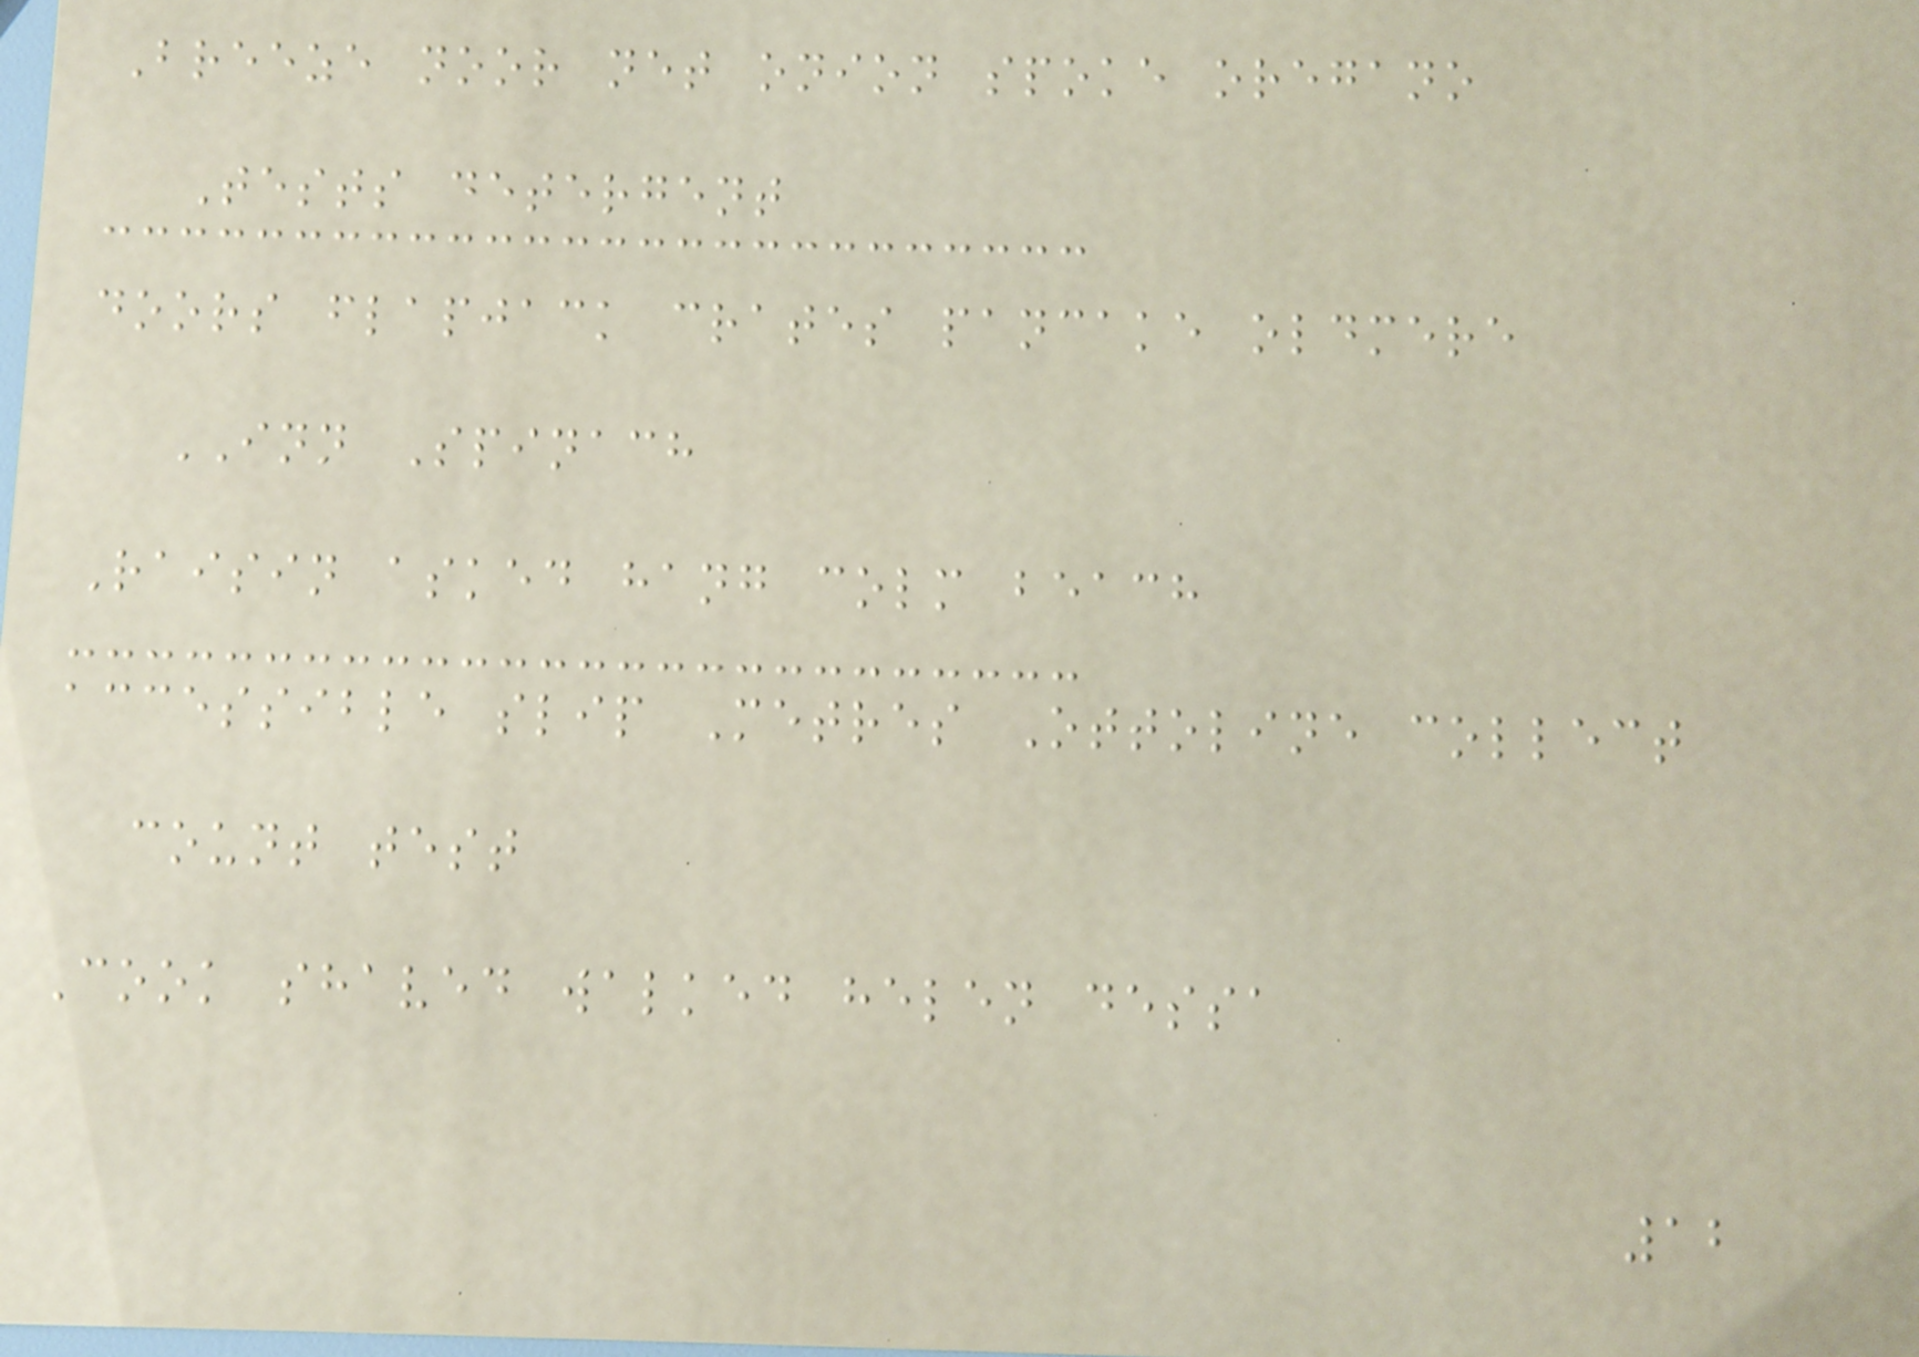Breeze noor net onion spoke oregano
Tests detergent
doors flapjack crates pancake oldmere
INN Spinach
Raisin asked hang colm beach
accessible slip Metres Ottoline collect
count test
Cook shaved walked helen dessa
12
